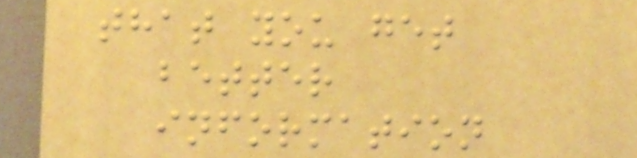that you get
better
information
